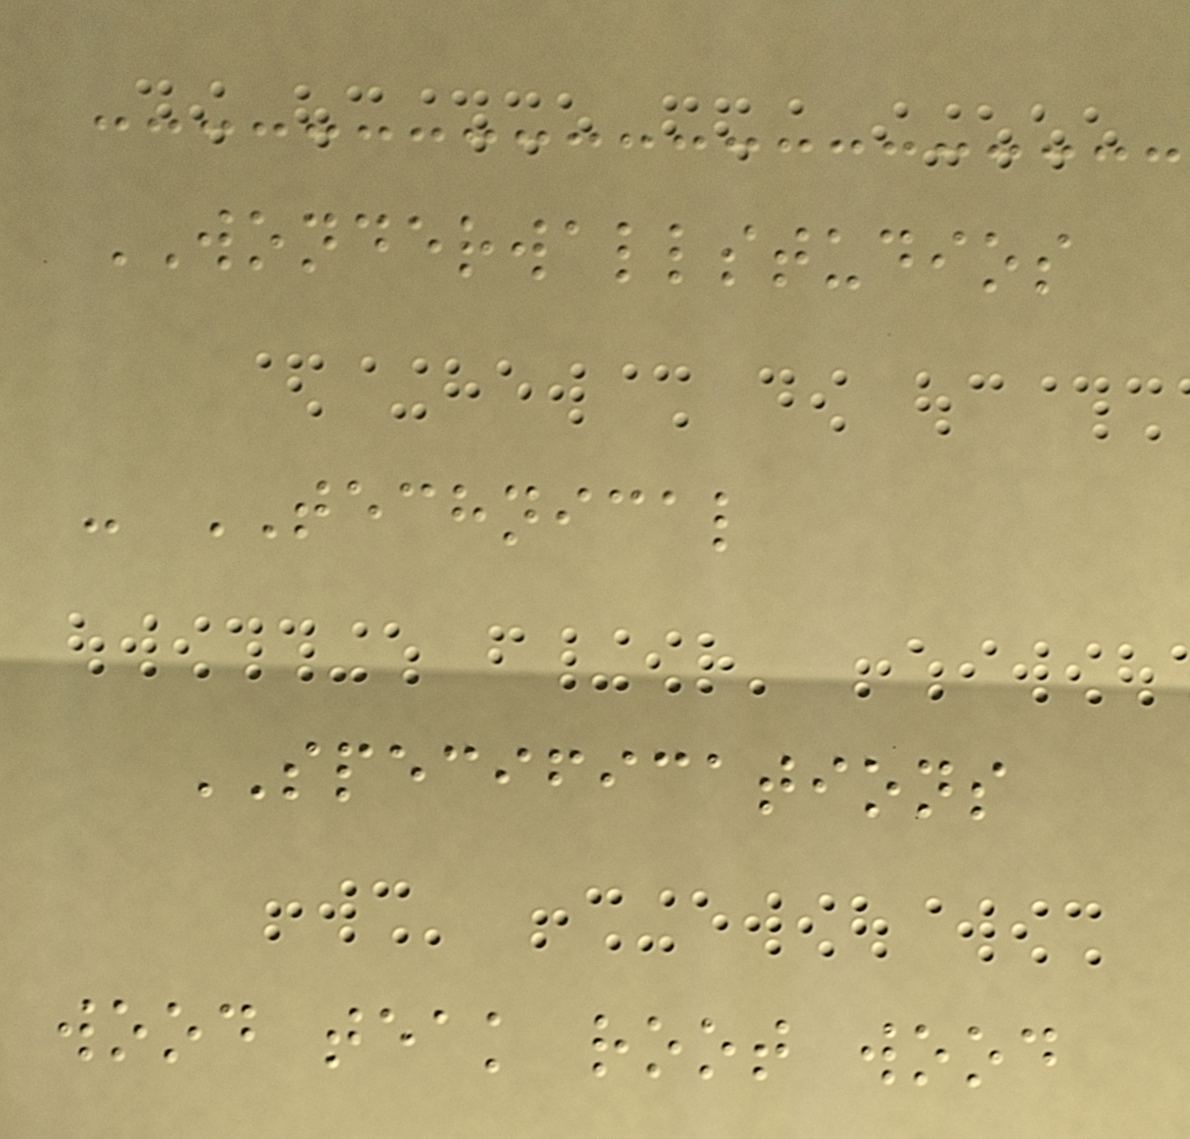WONDERWALLSTUDIOS
- TECHNICAL
SPECIFICATIONS
wood teak root wood
